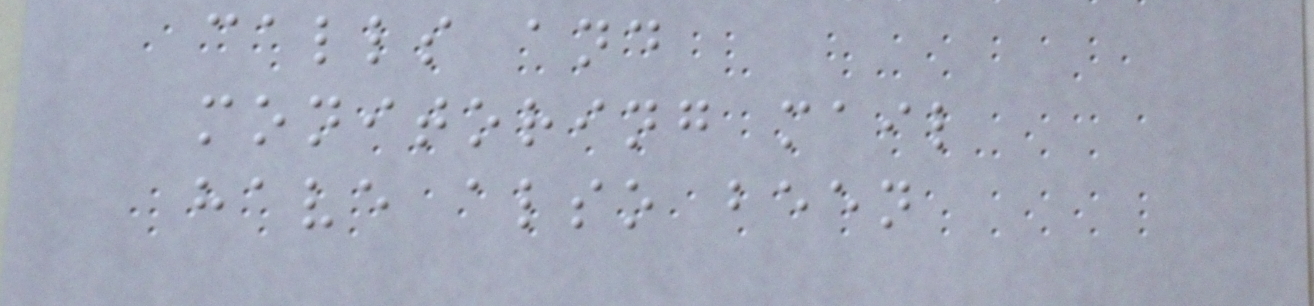calls and
monitoring mail
have also been
